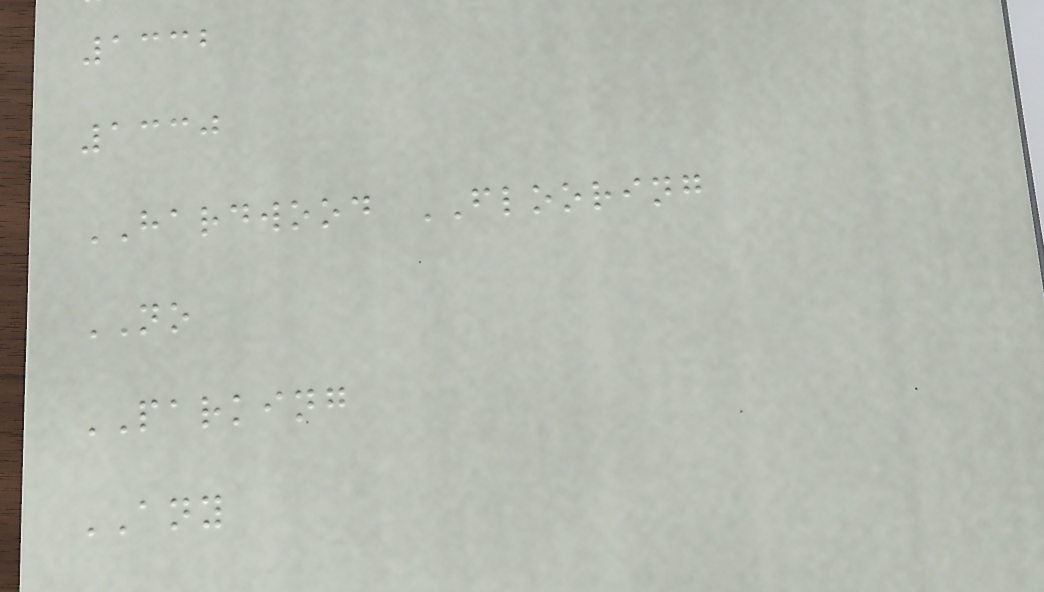1332
1330
HARDWOOD FLOORING
NO
PARKING
ANY
